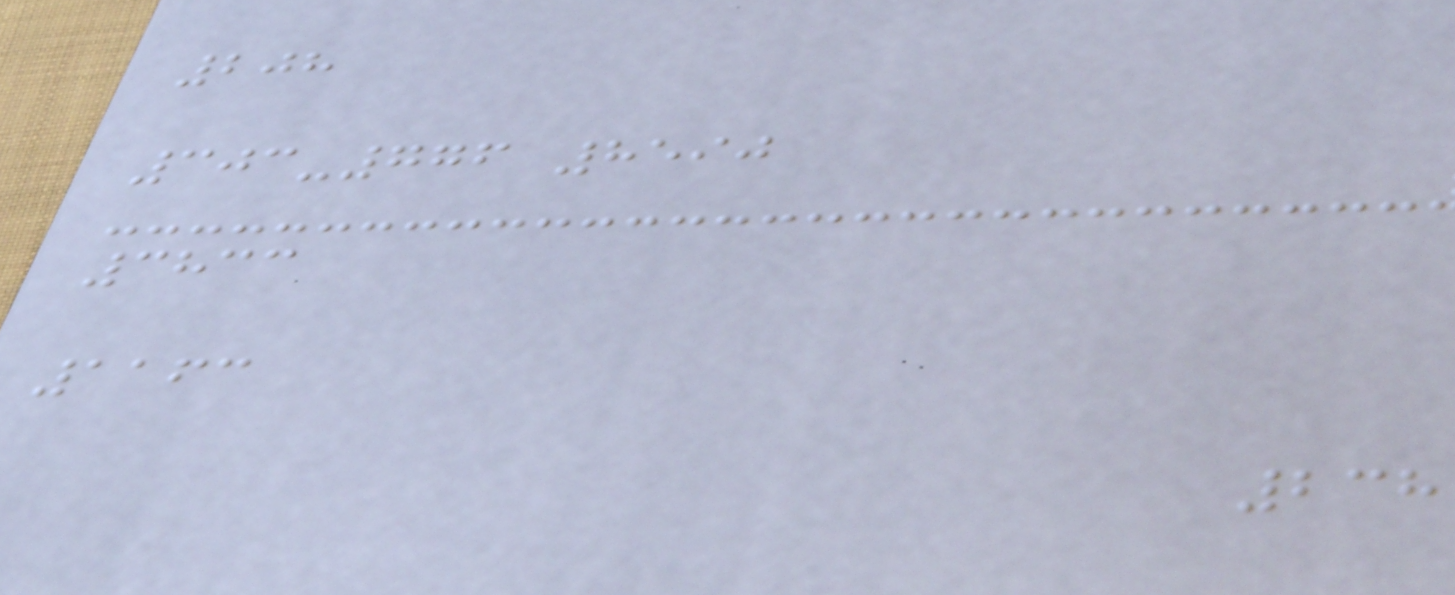208
303-776 8590
3833
1163
238
